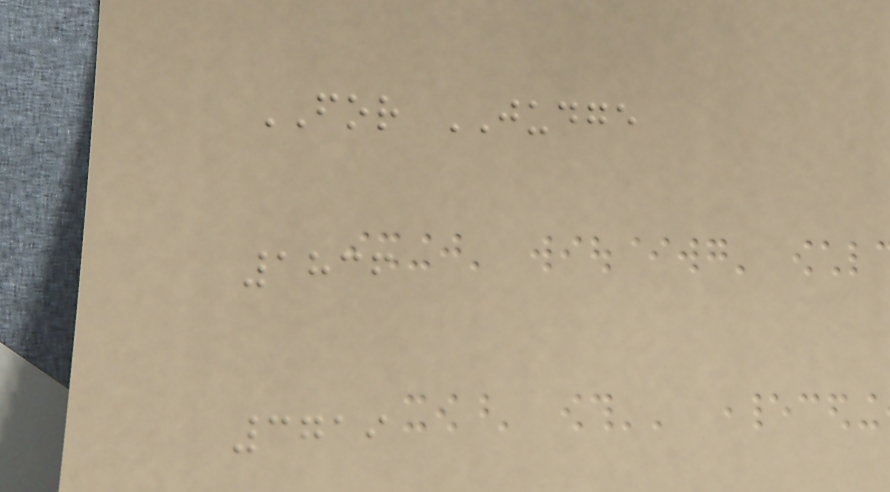FOR JUDGE
1836
3719
